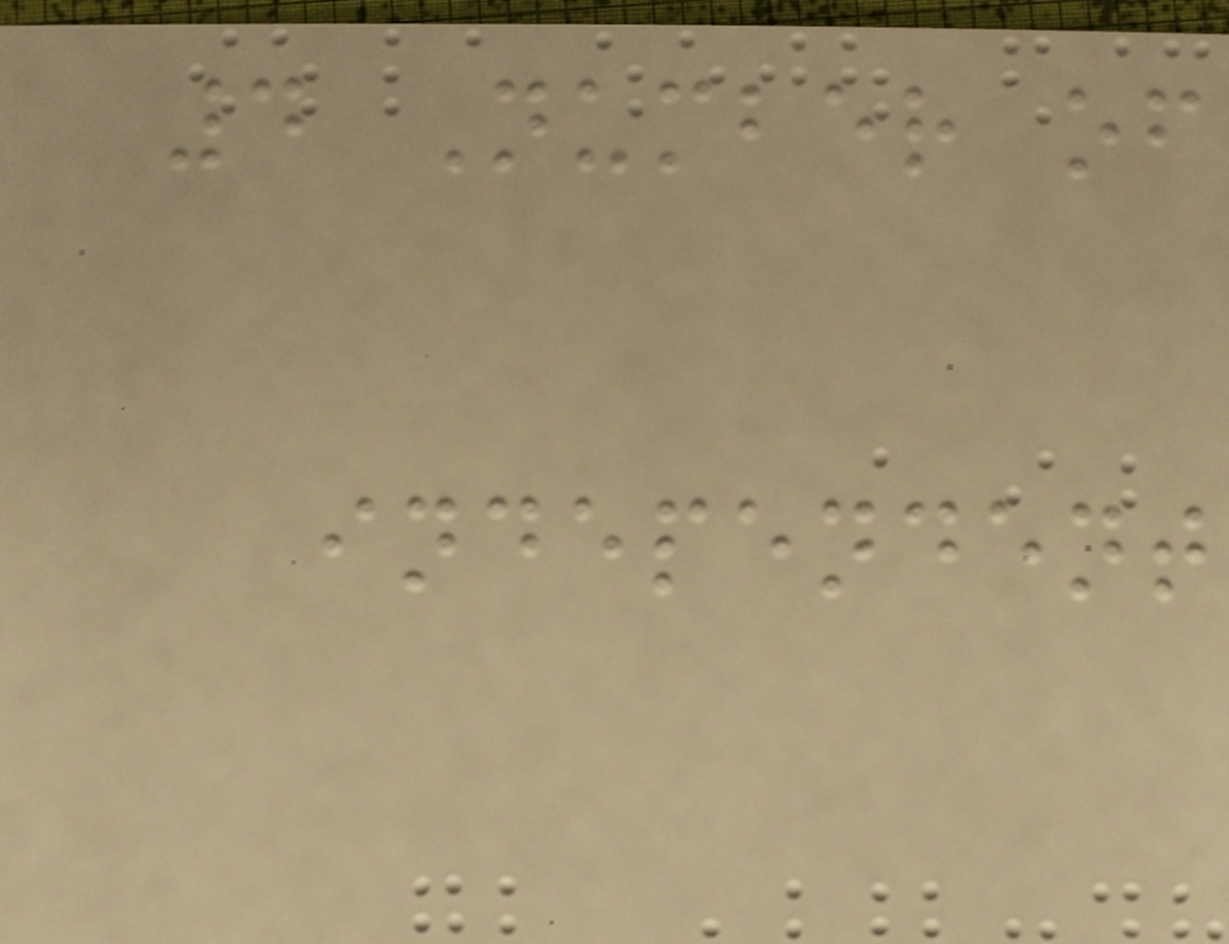4 Number of
independent
